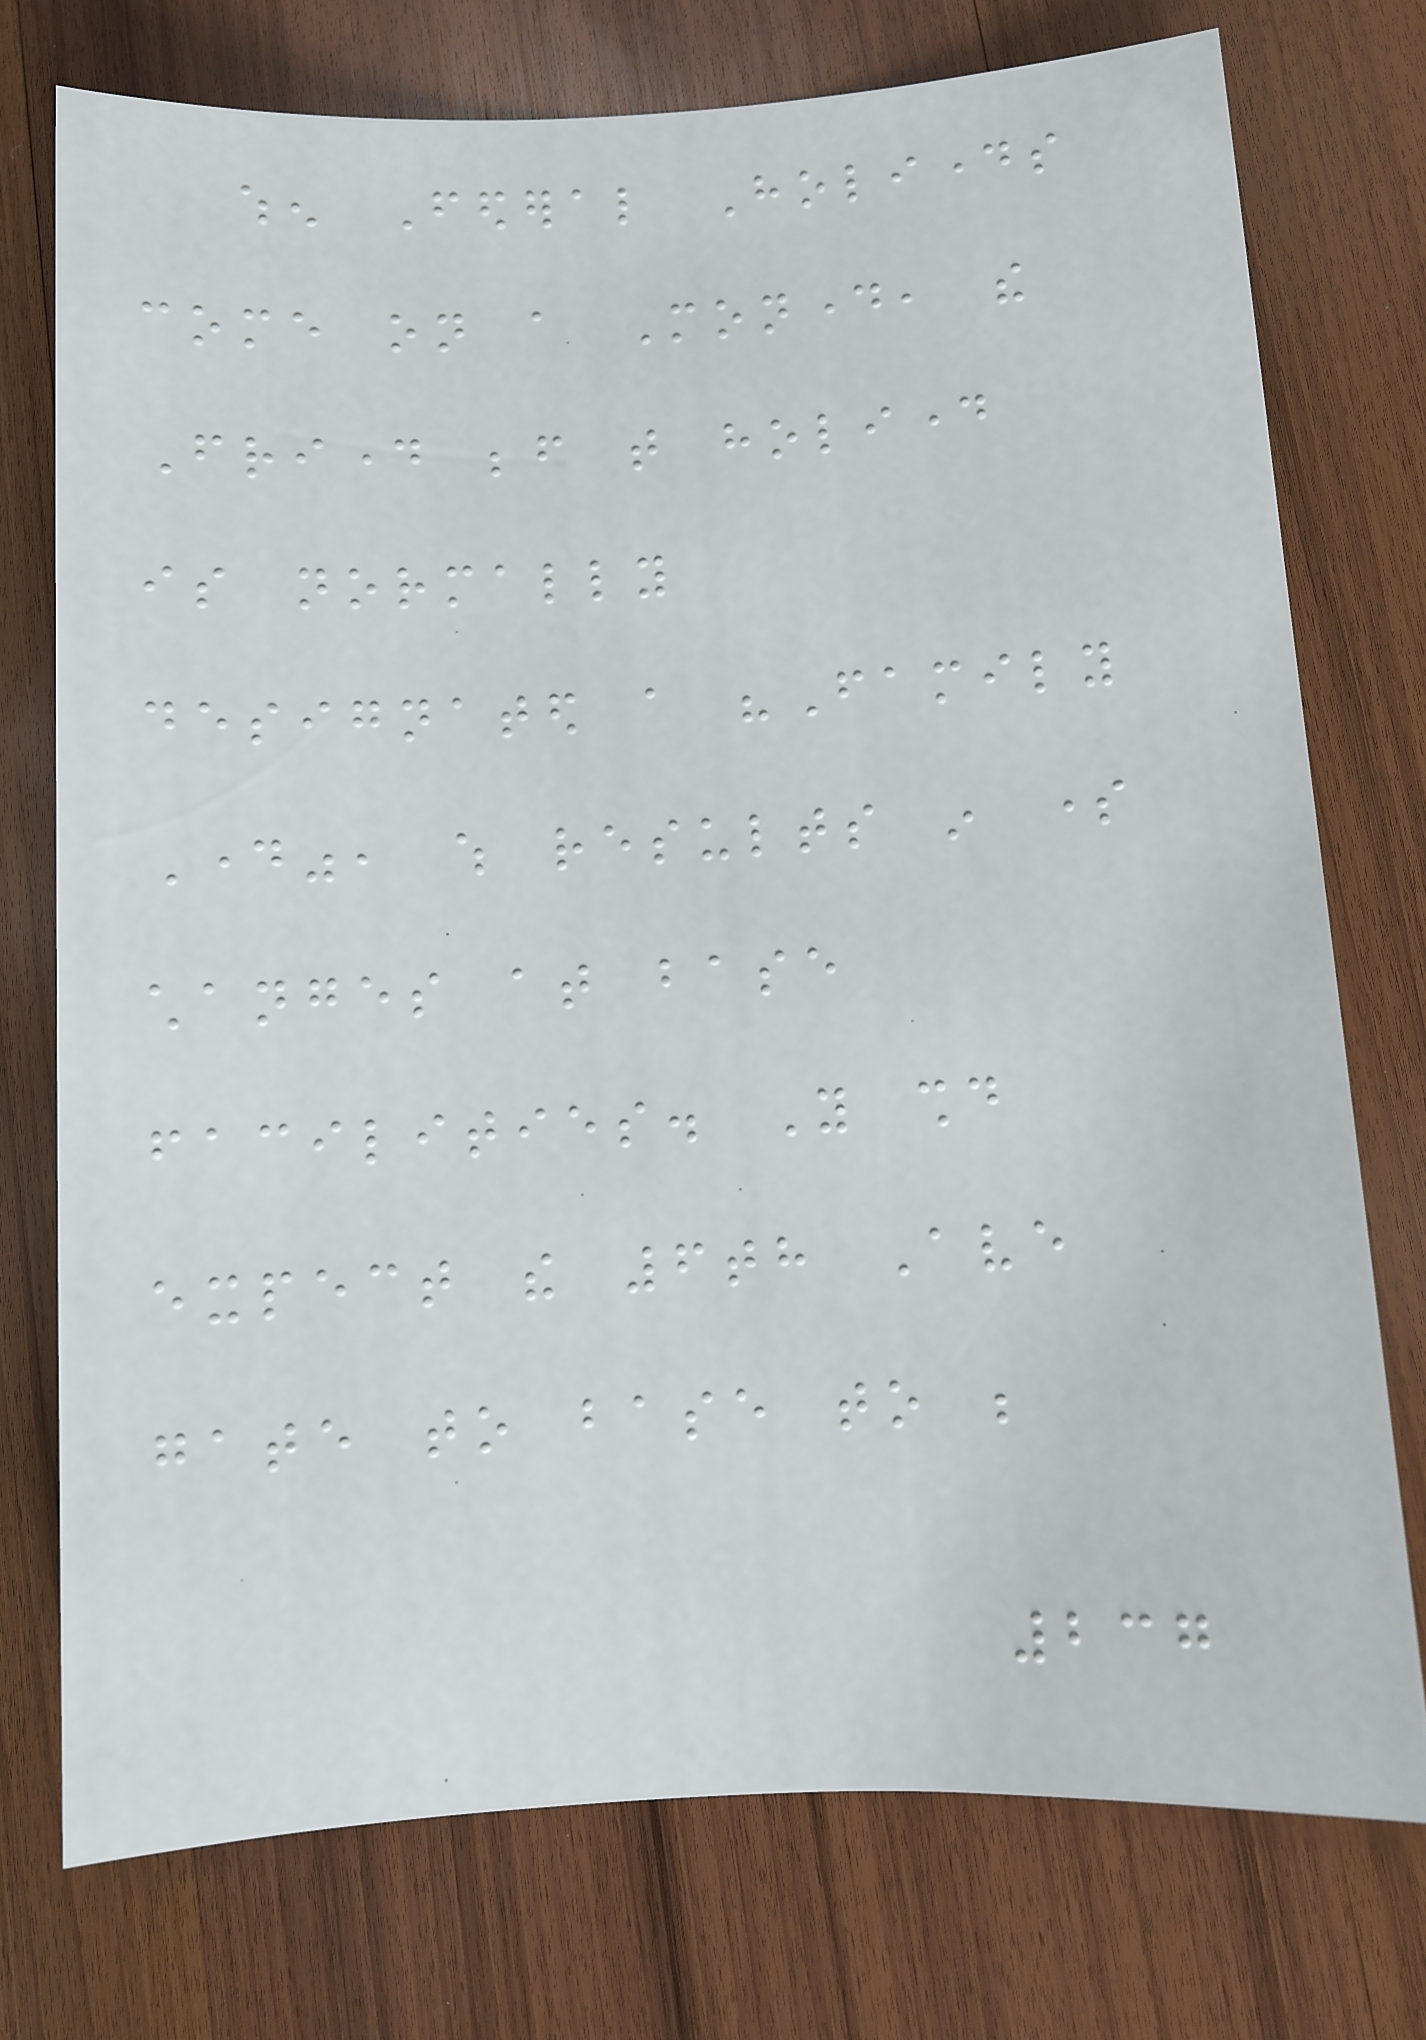when Federal Holidays
come on a Monday, the
Friday before that holiday
is normally
designated a "Family
Day", which results in some
changes at base
facilities. You should
expect the 6th Ave
gate to base to be
237
